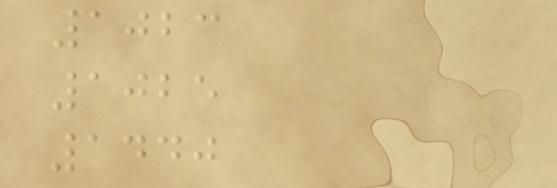1023
1025
1440
